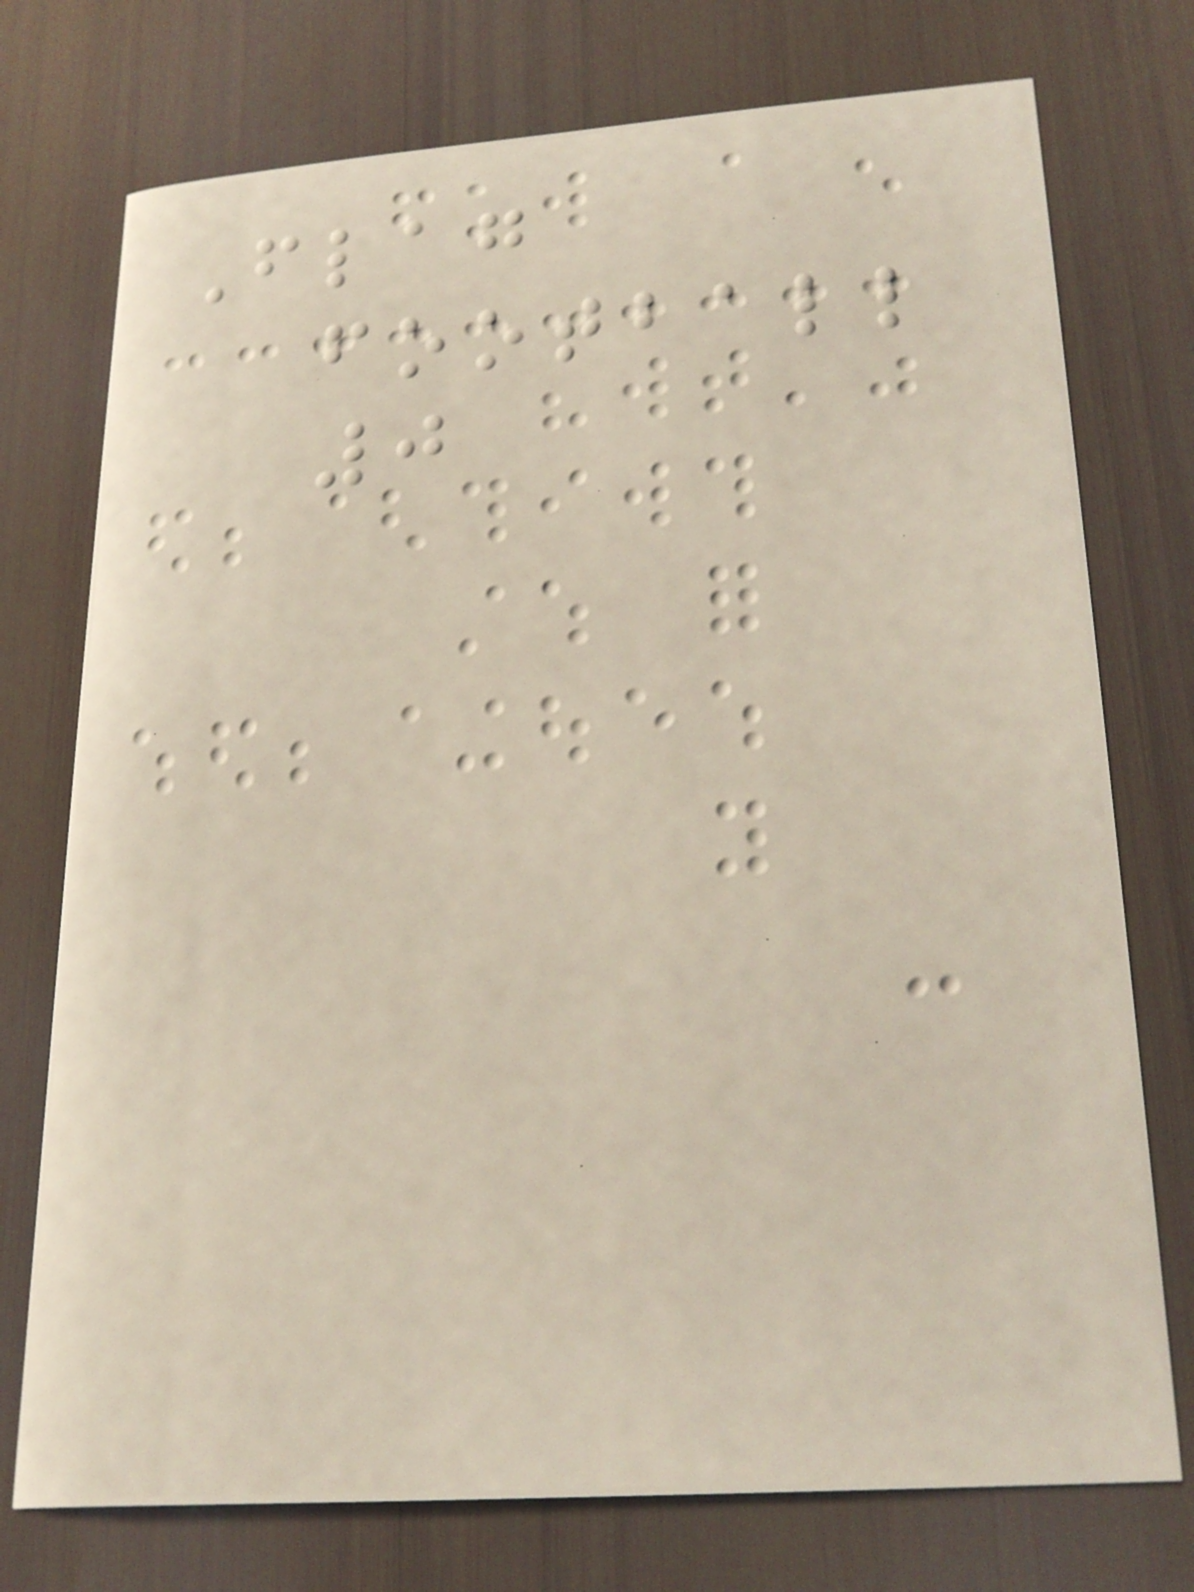Flag
football
0
